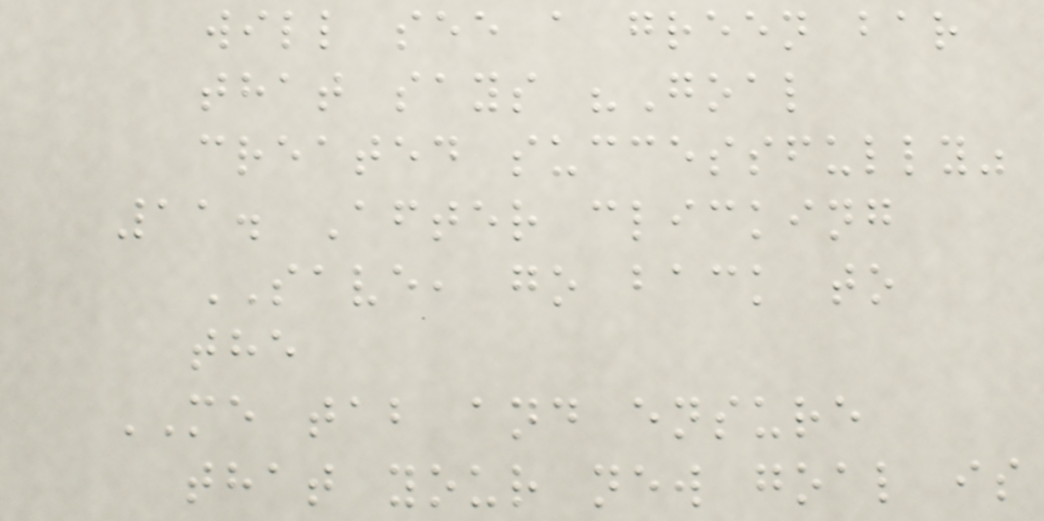will see a green bar
that says "Goal
created successfully"
11. After clicking
SAVE, go back to
the
ME tab and ensure
that your new goal is
